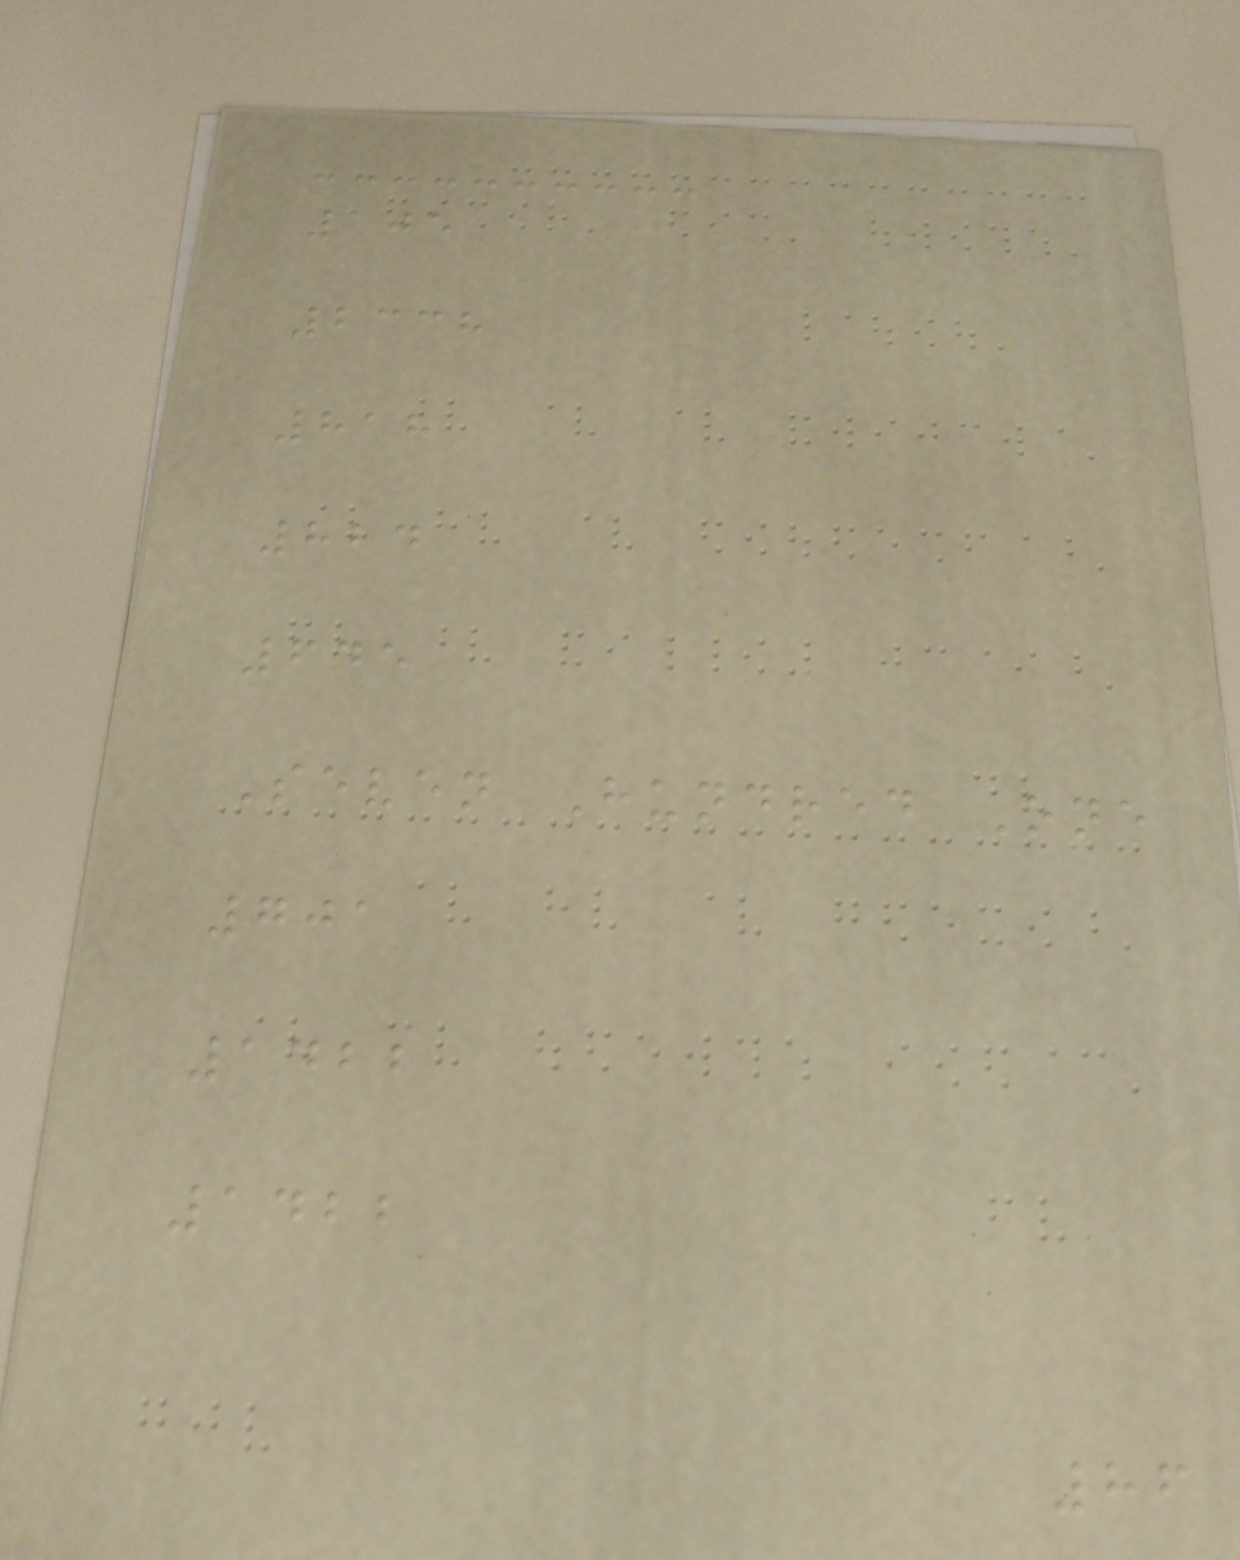105
2338
818
824
645
Seven Hundred One
701
1422
1422
86
